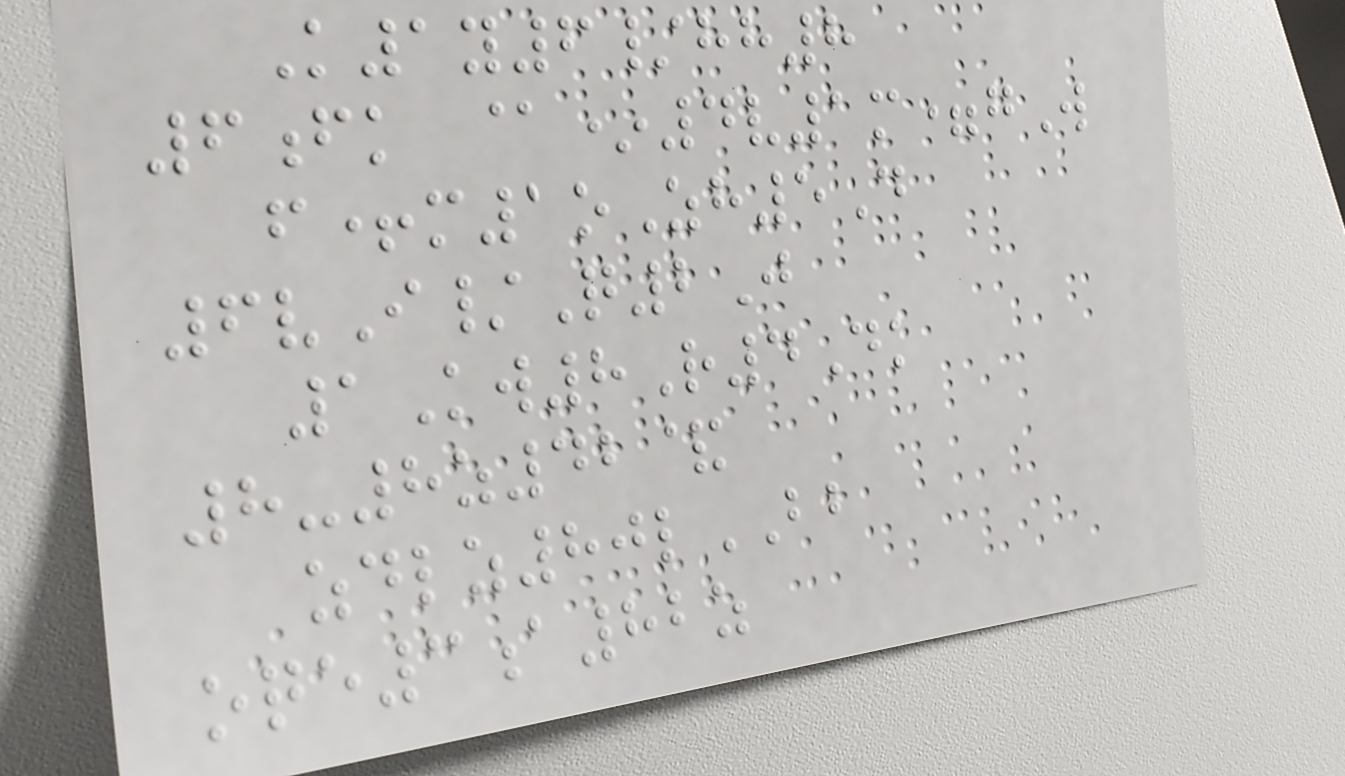K1y6/hh8
6fk @*4v1m=gW
f+m1oZh5D
6vI/Q2J
1Kw8R4Dk
8-8z42&
zdlz80lBB
oqe3a82z
